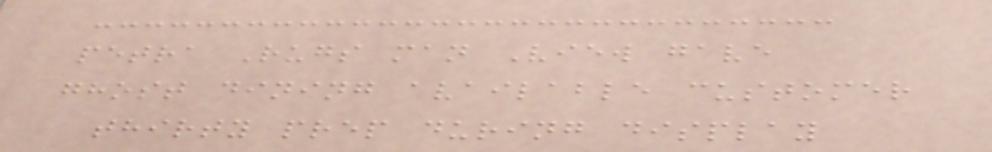petra Rugs man View gave
ghost dining available customer
thirty prep during display
